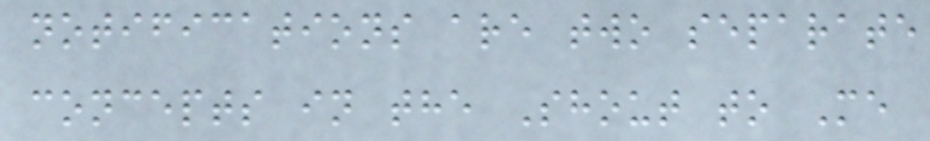notifications are two separate
concepts in the Shout to Me
